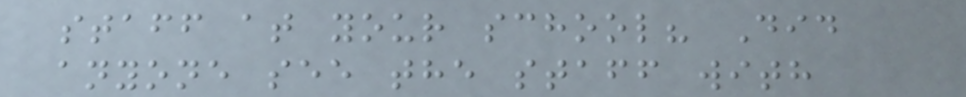staff at your school? Did
anyone see the staff with
